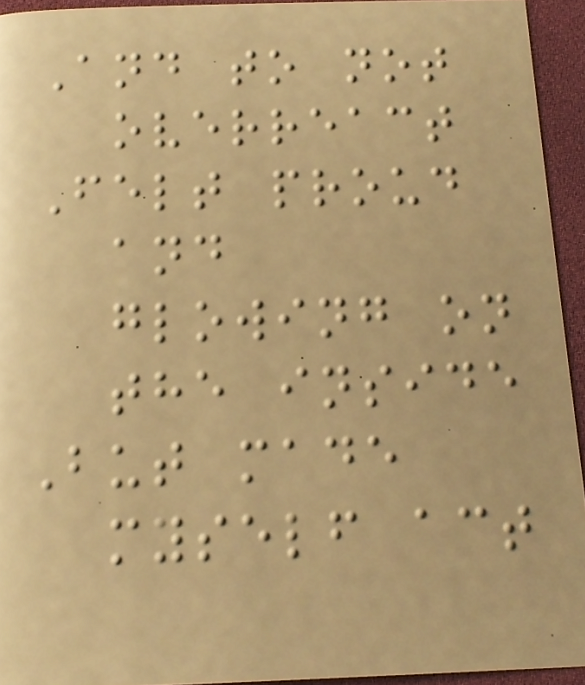And to not
overreact
Felt proud
and
glowing on
the inside
But made
myself act
